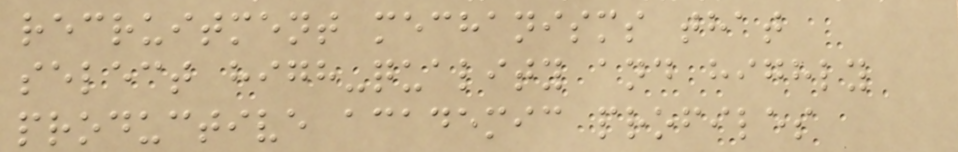recruitment mechanisms that
select high-quality and highly
productive academic profiles
